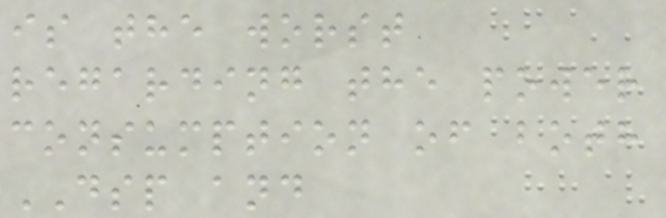is the worst
regarding the power
consumption of both
DSP and
